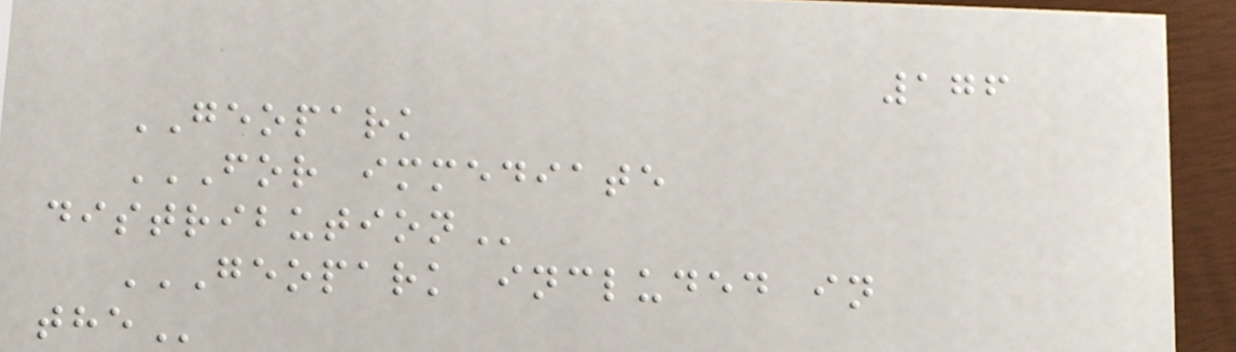176
GEOPARK
FOR IMMEDIATE
DISTRIBUTION
GEOPARK INCLUDED IN
THE
